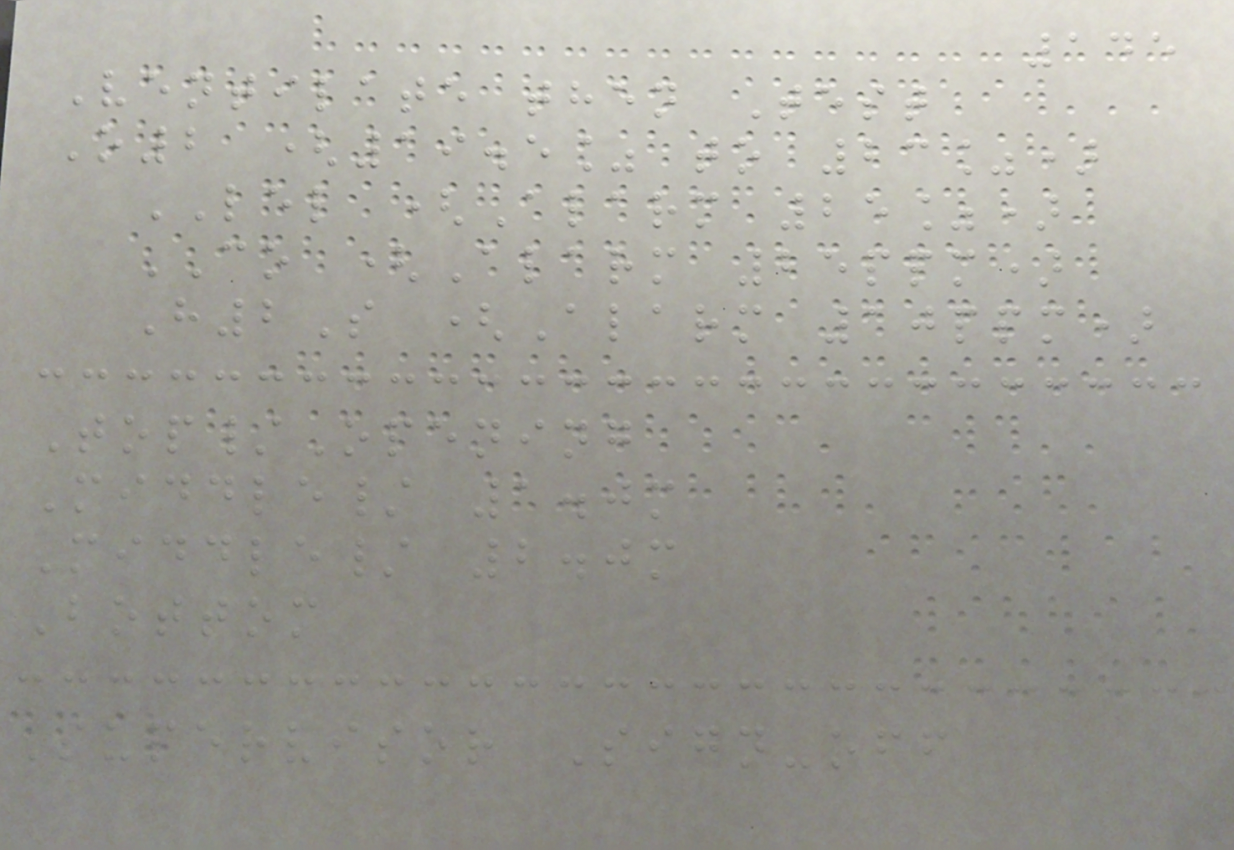145
Ventilate then Test
O2 (19.5% to 23%)
LEL (Alarm 25%)
CO (Alarm 25ppm)
H2S (Alarm 10ppm)
Top/Opening
Middle/ 1.0m
Middle/ 2.0m
Bottom
Supervisor Sign-off
